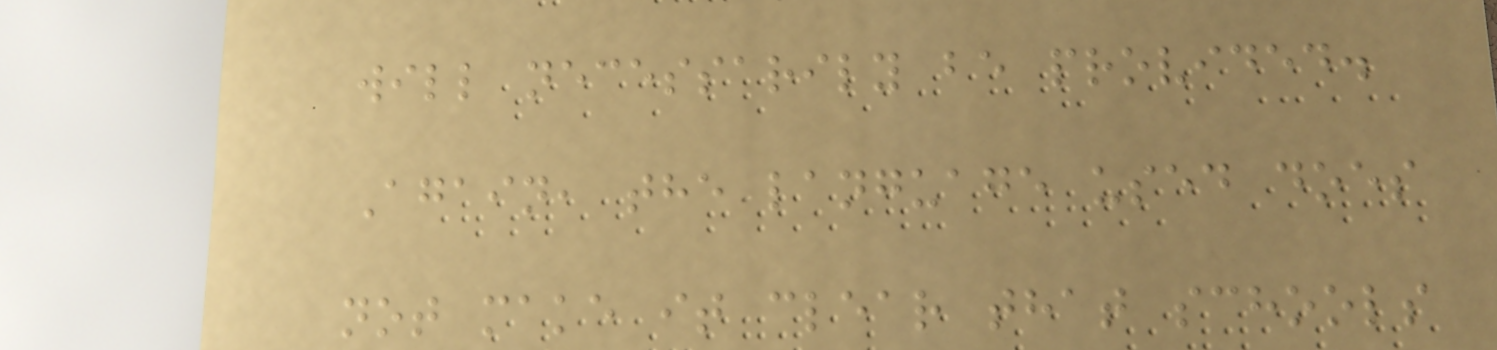will necessarily be provided.
Again, the language used does
not make it clear that schools
